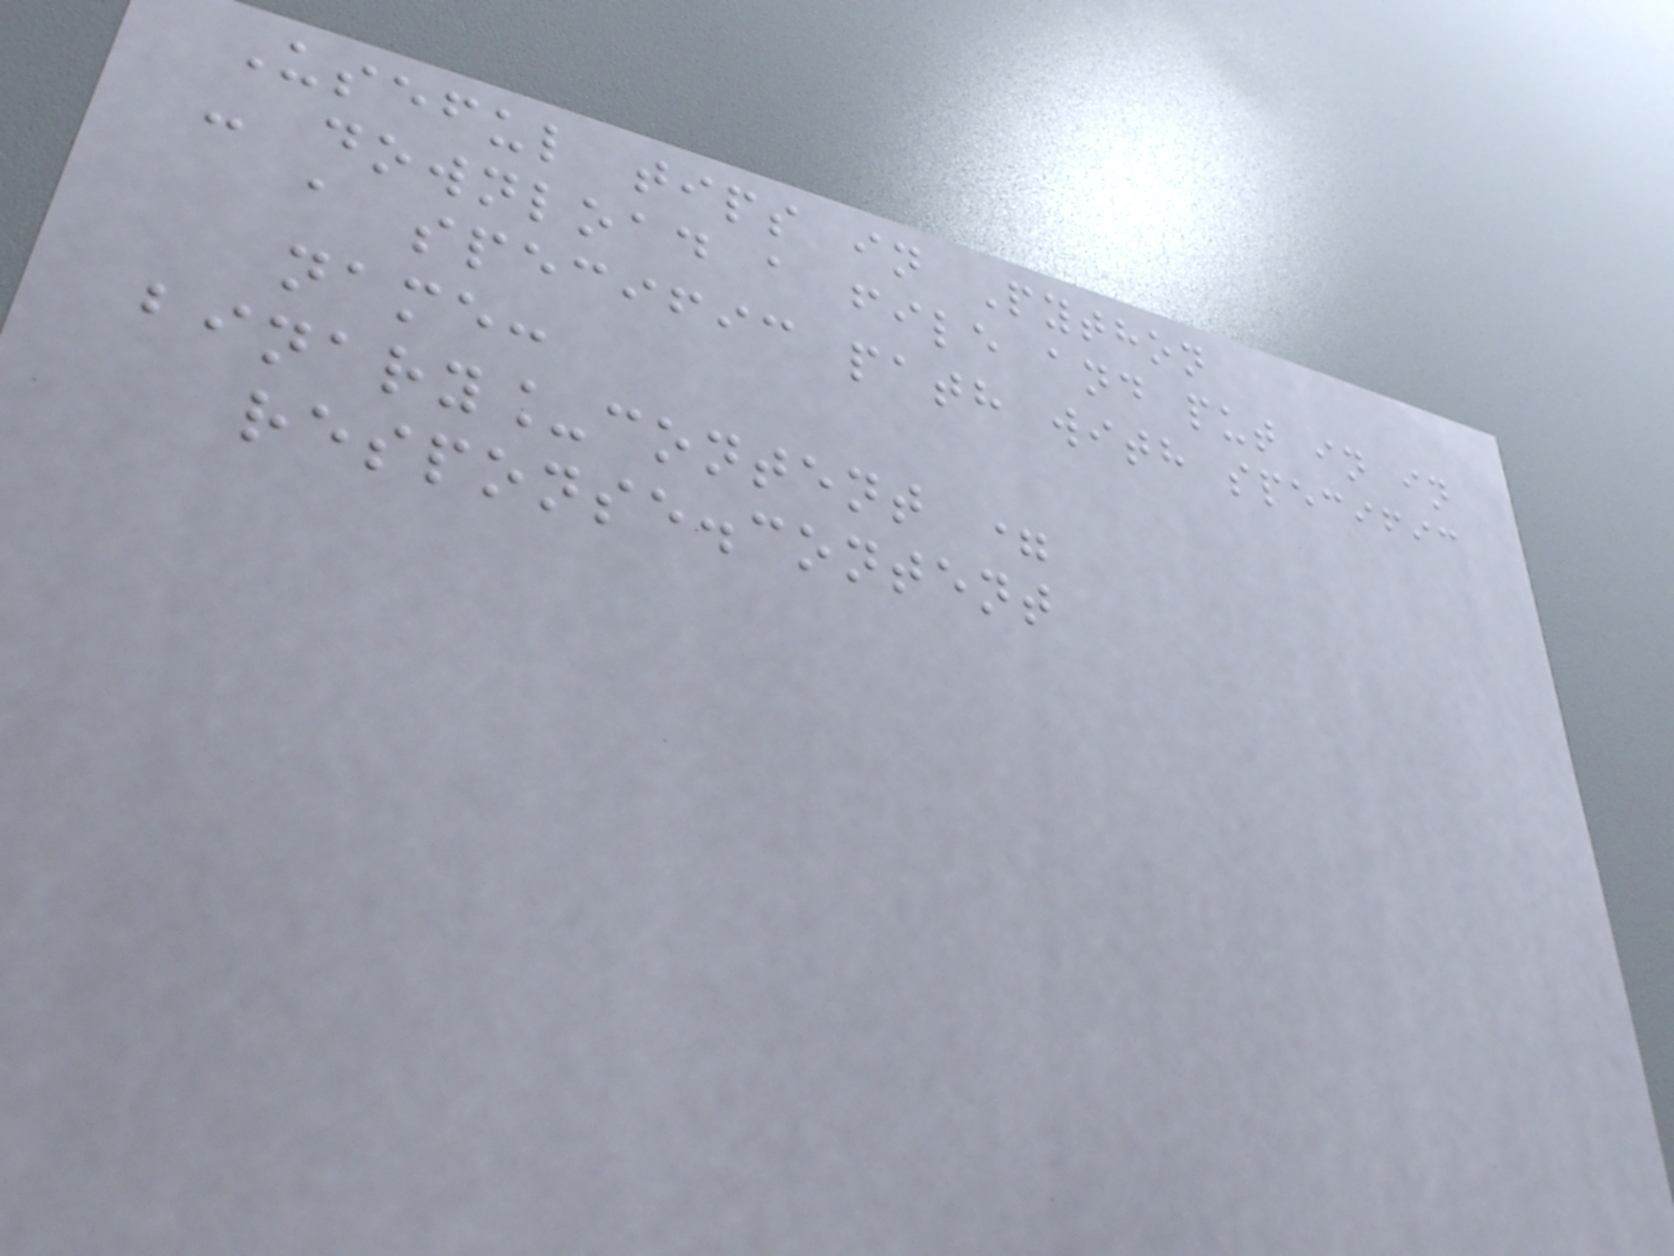Useful tips in Python
- download a file and put in in
a specific path with specific
name:
binary_content =
response.content
